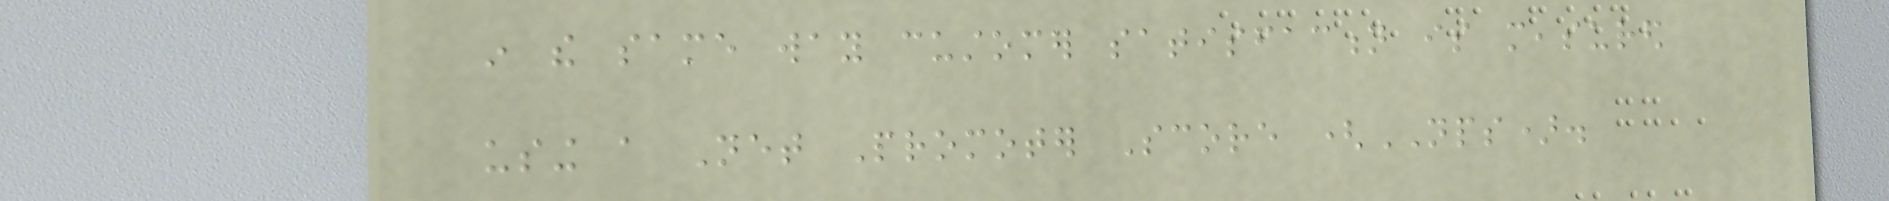in the same way customer satisfaction is measured
using a Net Promoter Score (NPS).
